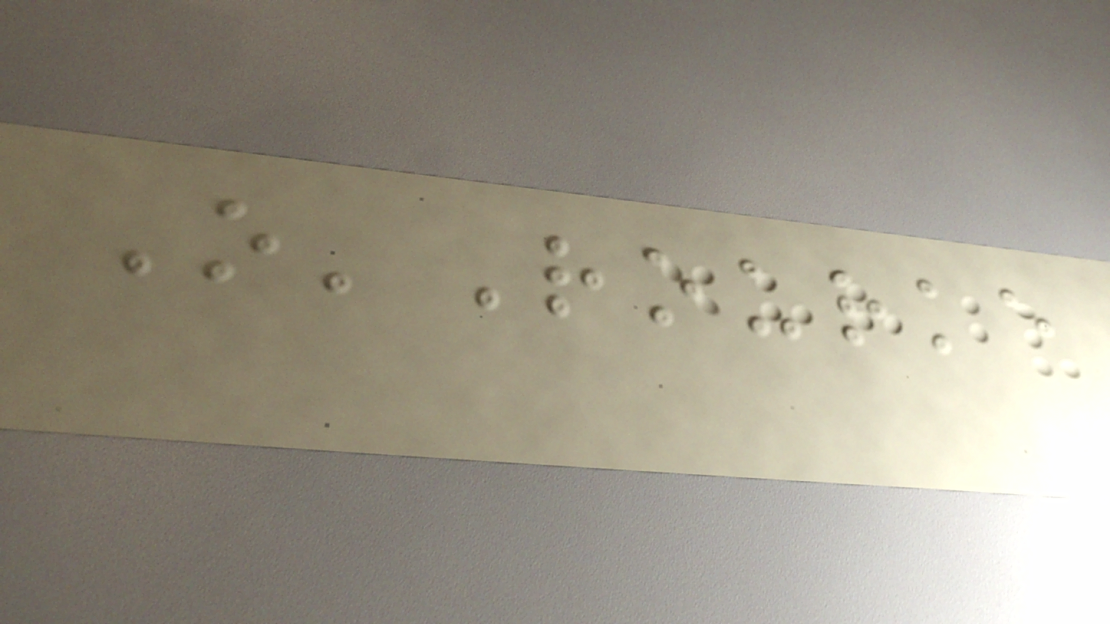O'Rourke
